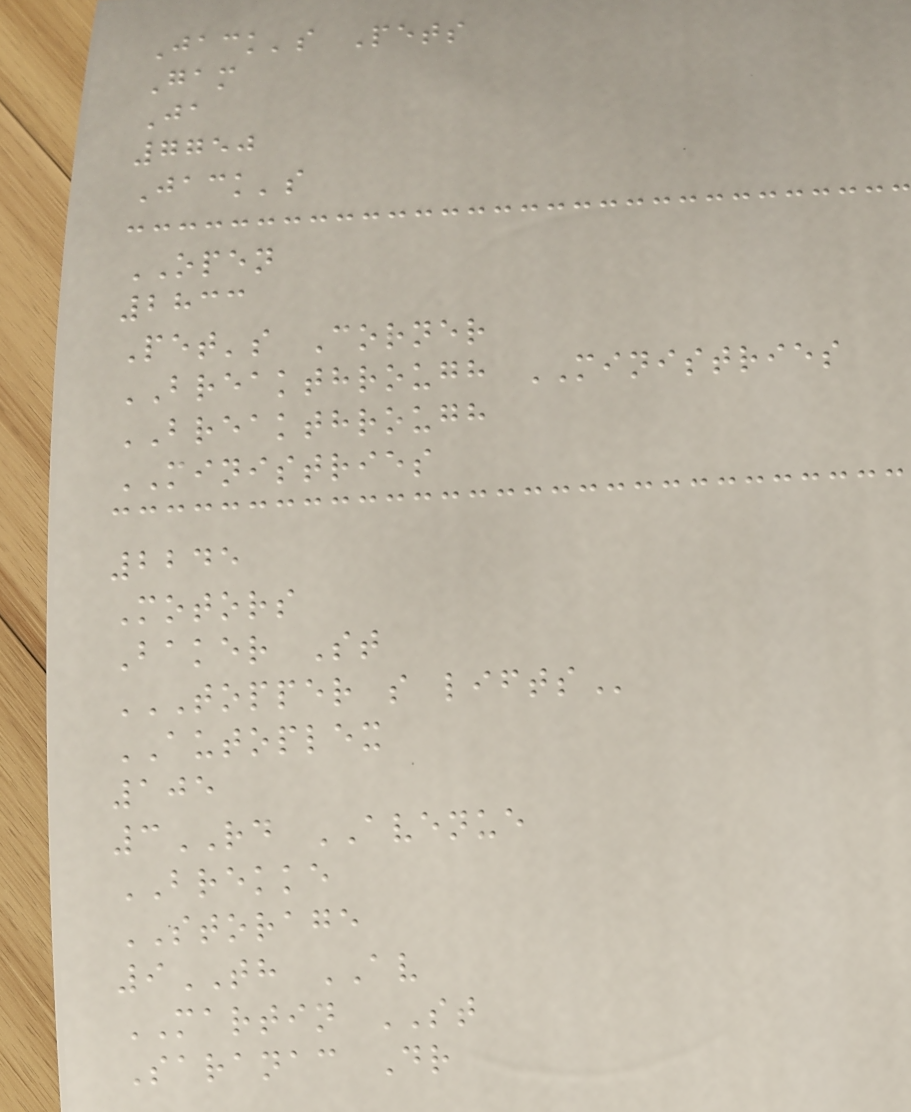Jack's Pets
Gam
Ja
7750
Jack's
OPEN
2833
Pet's Corner
BREAKTHROUGH MINISTRIES
BREAKTHROUGH
MINISTRIES
2245
Motors
Baker St
TOPPER S LIFTS
AUTOPLEX
105
3RD AVENUE
BREKKE
STORAGE
9TH AV
MARTIN ST
Saranac Dr
